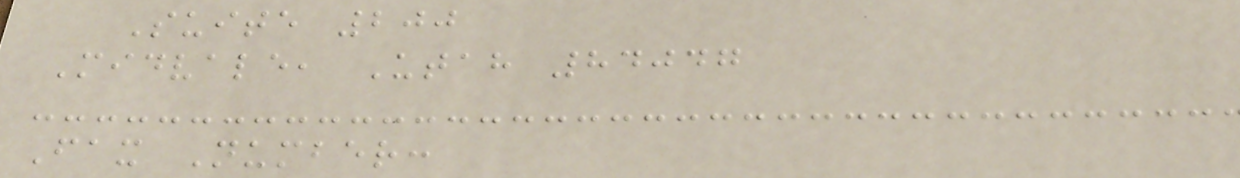Suite 200
Midvale, Utah 84047
Fax Number:
